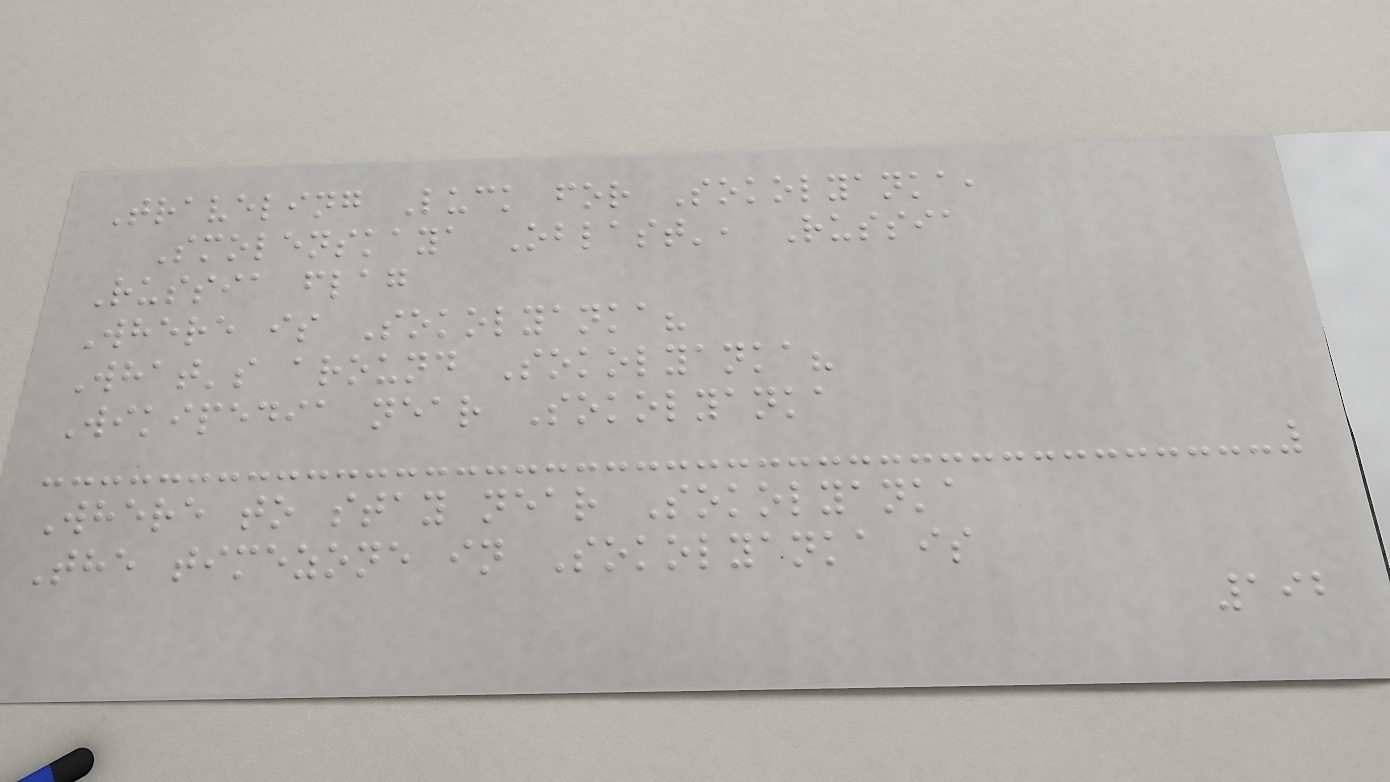Traveling Luck for Sokolyanka,
Smolenskaya Oblast', Russia
Russia flag
Where is Sokolyanka?
What's around Sokolyanka?
Wikipedia near Sokolyanka
Where to stay near Sokolyanka
The timezone in Sokolyanka is
192
